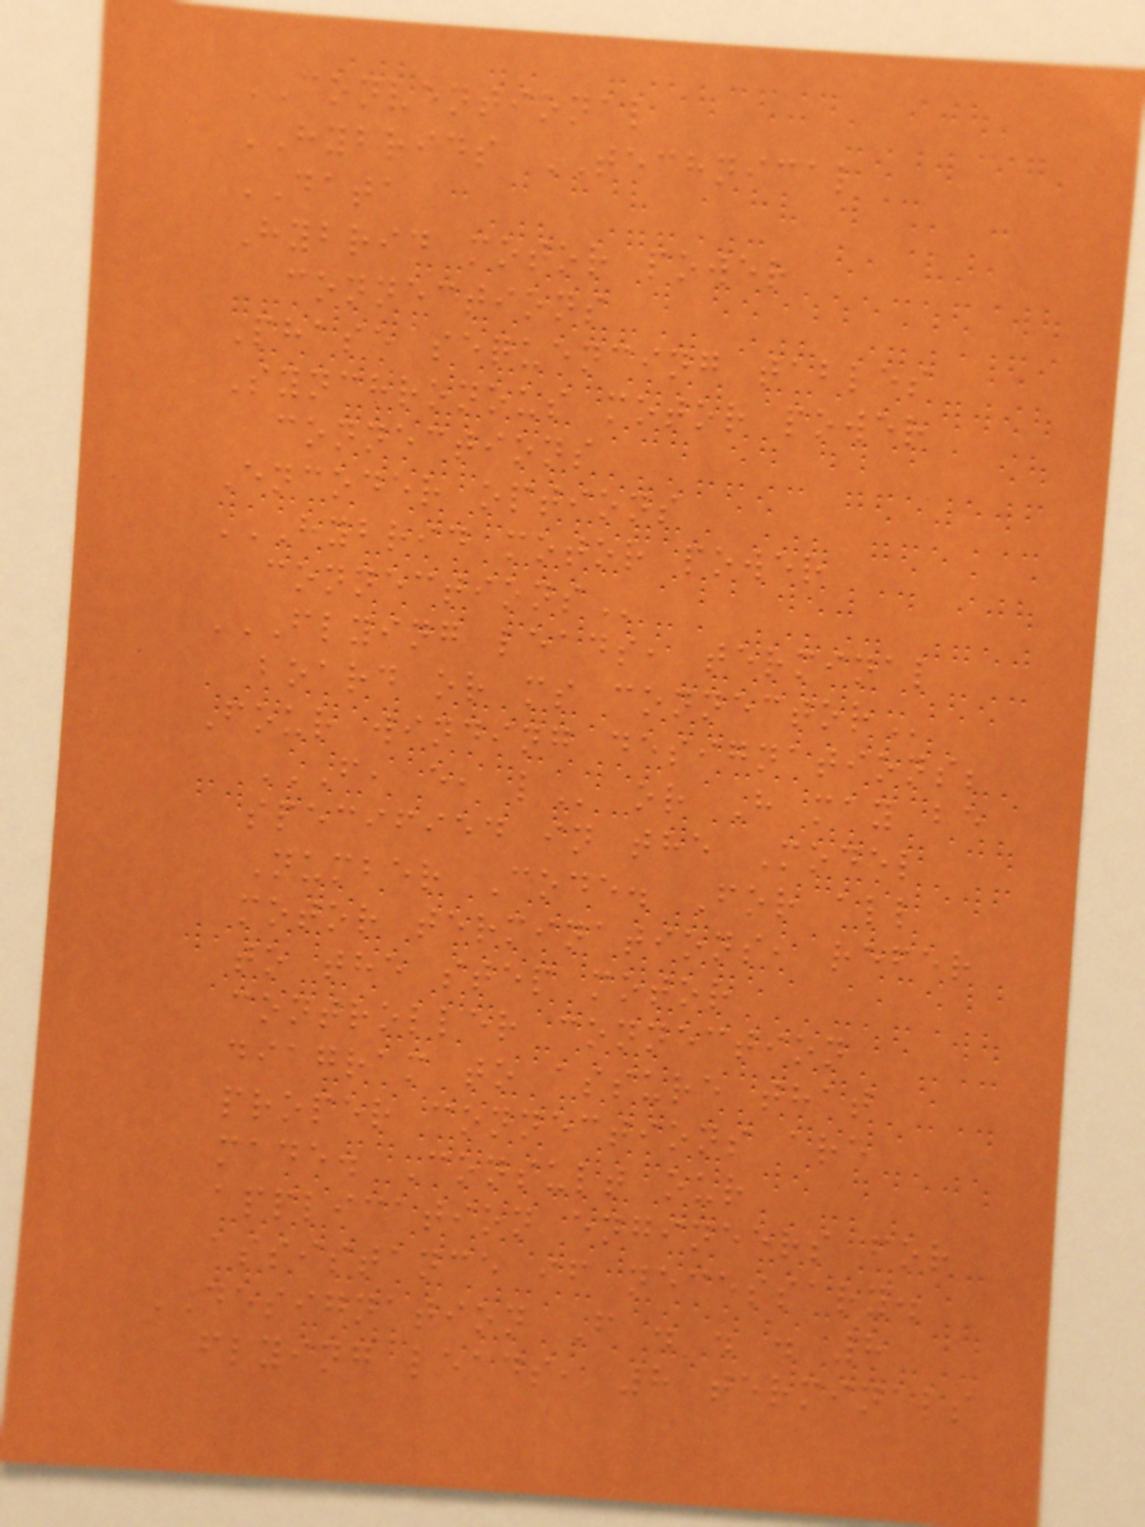CONVENTIONAL
HYBRIDS TECHNICAL
DATA
Hybrid motor power
connections
Phase sequencing tables
Synchronous motor power
connections
Encoder options
HYBRID MOTOR POWER
CONNECTIONS
FLYING LEADS, TERMINAL
BOARD OR MS CONNECTOR
Four winding designations;
F, E, L or H may be
specified in the Model
Number Code. For all
motor terminations, refer
to the step motor
controller connection
diagram to assure that
proper connections are
made. Consult our
application engineers for
assistance if necessary.
DESIGNATION F . . . 8
flying leads, 8 terminals
